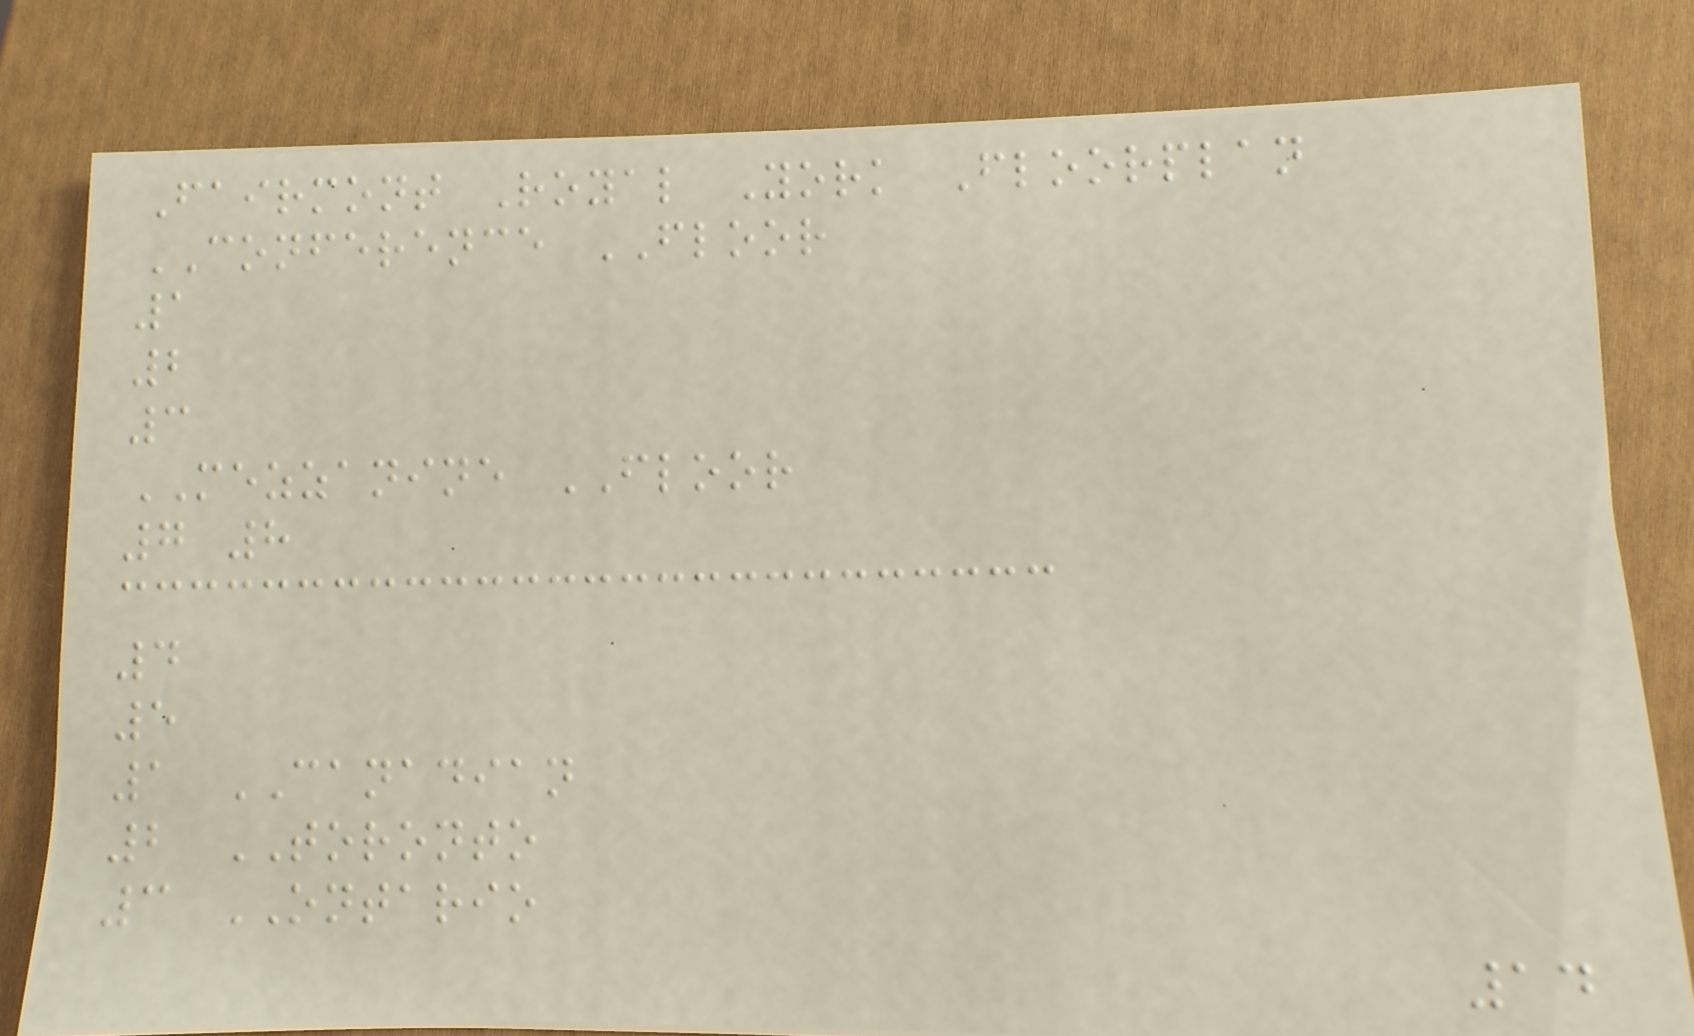Fairmont Royal York Floorplan
CONFERENCE FLOOR
1
2
3
MEZZANINE FLOOR
7 8
4
5
1 CANADIAN
2 TORONTO
3 ONTARIO
14
